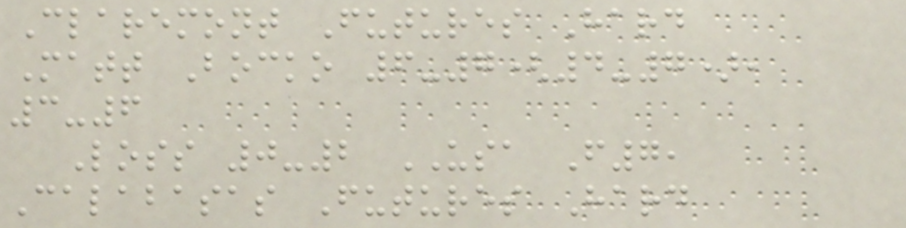Claremont Futures Hard
Matt Bocko 6-7(4-7),
3-6
Loss 0-2 USA F7,
Calabasas Futures Hard
